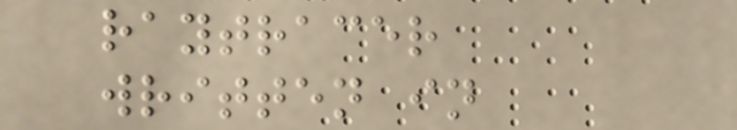raytracer
written in
